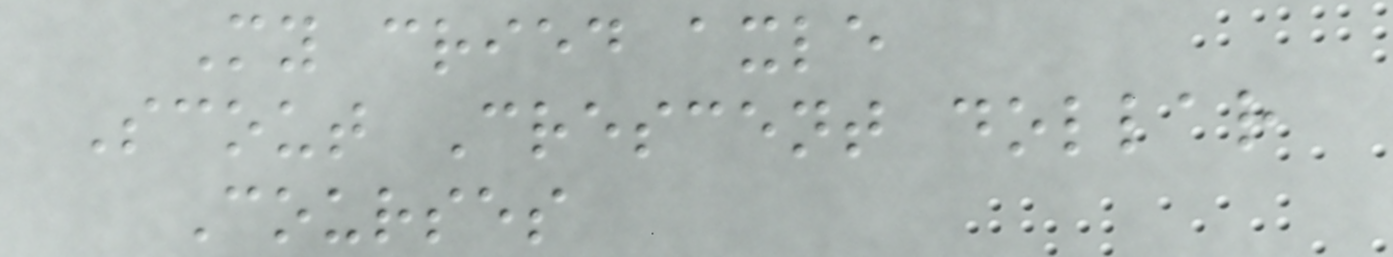My cried axle
Scout Crescent dollar
Courses
